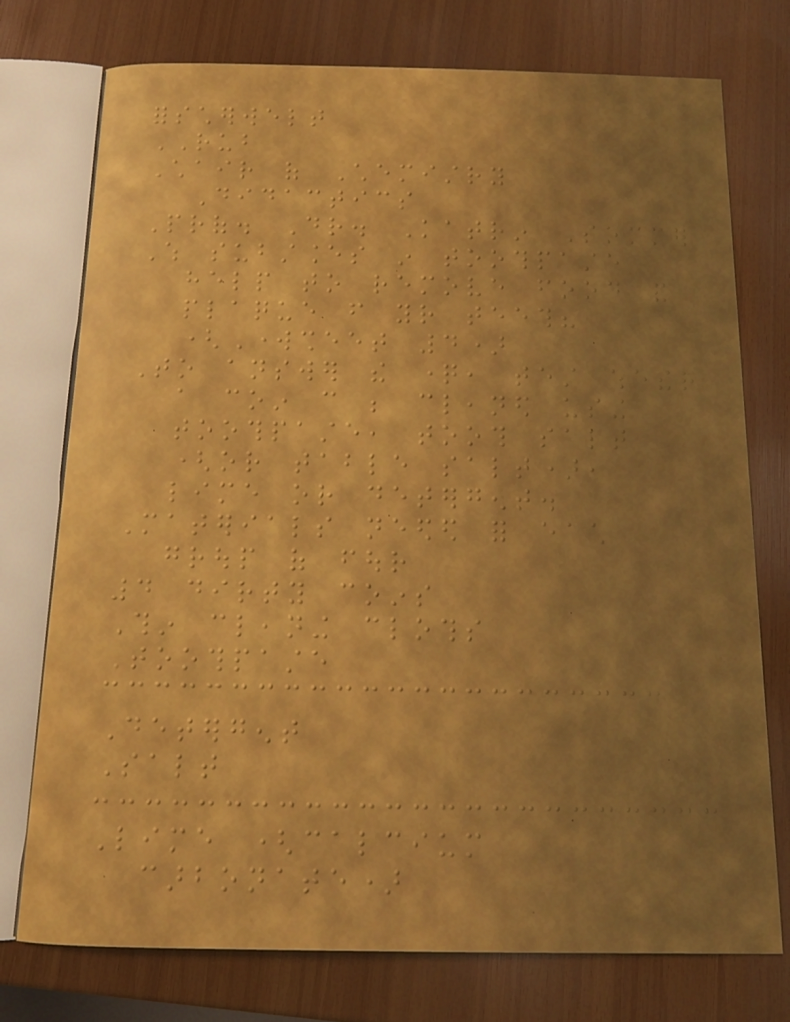forscherwelt
RUB
Chair of Chemistry
Didactics
Prof. Dr. Katrin Sommer
Which substances in toothpaste
help to remove food and
plaque from your teeth?
(Worksheet 4)
To answer the question, test whether
a coin can be cleaned using
toothpaste, tooth salt
(or table salt),
lime or detergent.
Materials needed for each
group of four
4 dirty coins
Thin cleaning cloths
Toothpaste
Detergent
Salt
Lime (calcium
carbonate)
